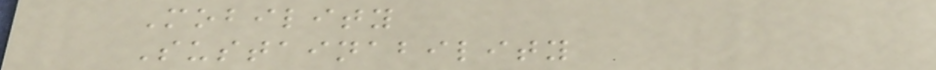Mobility
Sustainability
